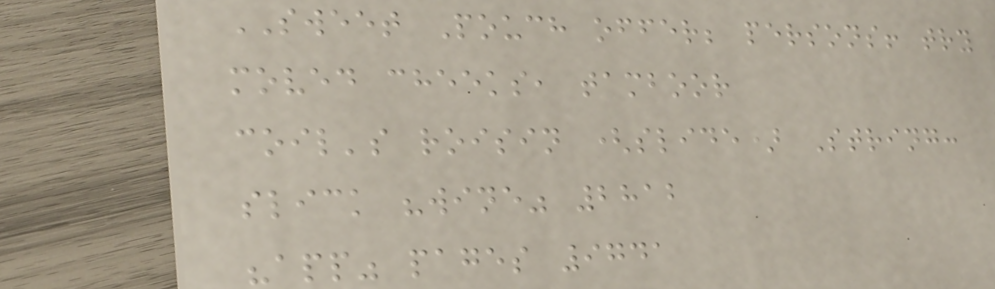SWEET Pouch offer; persons! try
moved cheeks, tamboor
coil's roisin (slide) String:
slick "wine" 2812
"app" pages 9741
